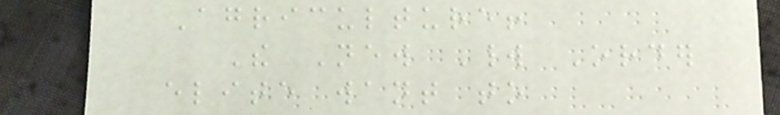Agriculture!
The New World Order
elite want to
